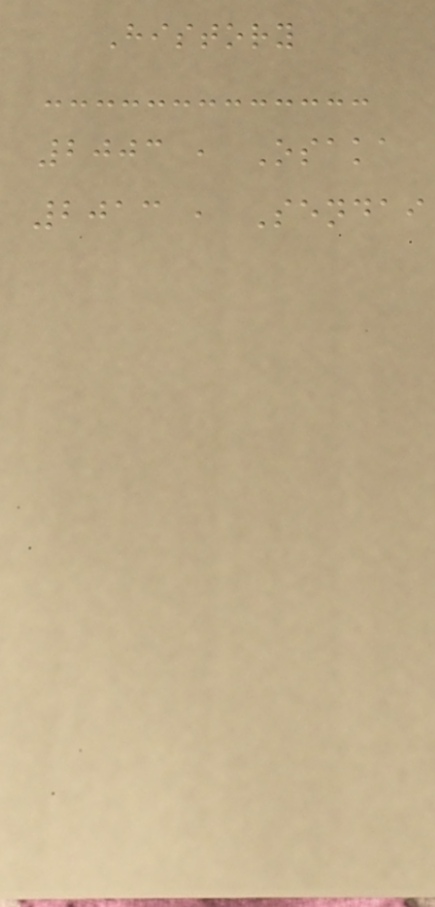History
2003 , Osaka
2013 , Sendai
